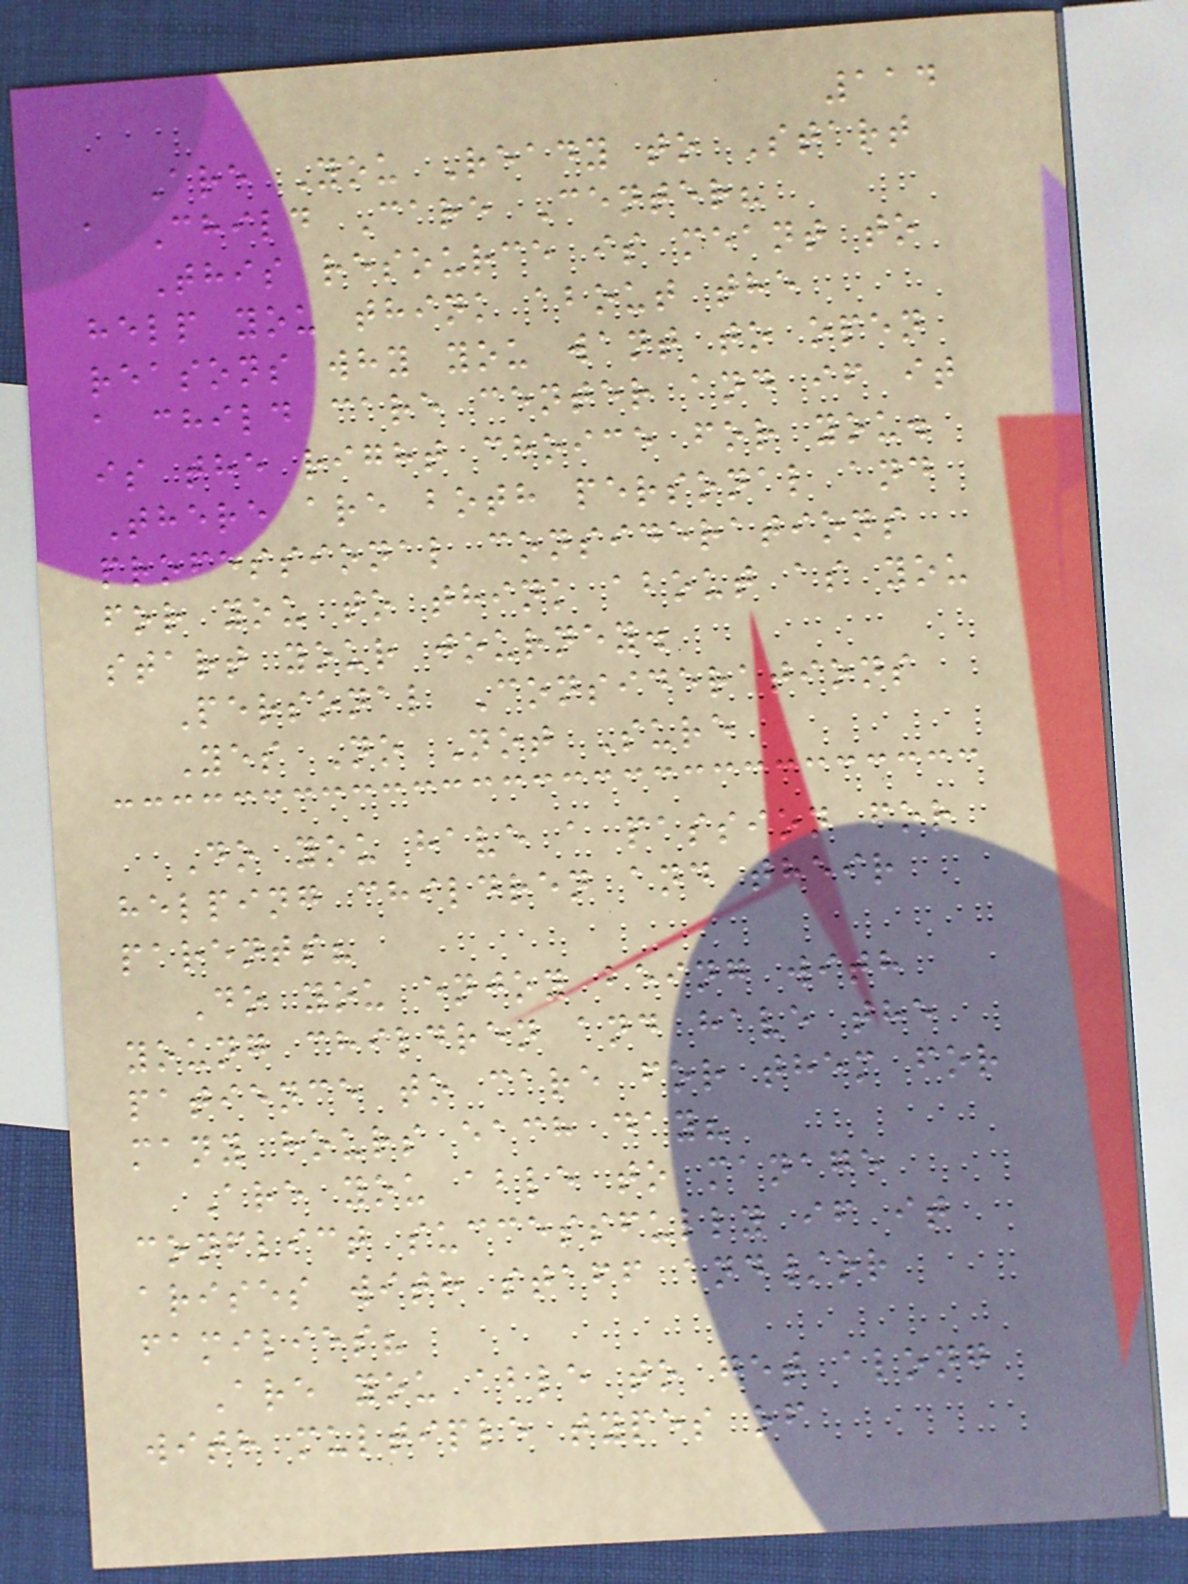114
Are You Ready to Start
a Child Care Center?
This resource is meant to
help you think about the
reasons why you want to open
a child care center and if it
is the right choice for you.
There are both personal and
professional considerations
for you to think about as you
start your journey.
Personal Considerations
Yes No Not Sure
Do you have a passion for
helping children and their
parents?
Do you enjoy being with
young children and have the
patience to care for them for
many hours each day?
Are you able to manage
conflict successfully if it
arises with staff and/or
families?
Are you able to get along
with multiple types of
